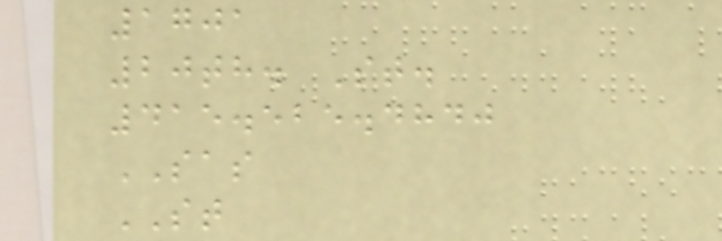1701
20th. St.
415.525.4840
SAS
ST
